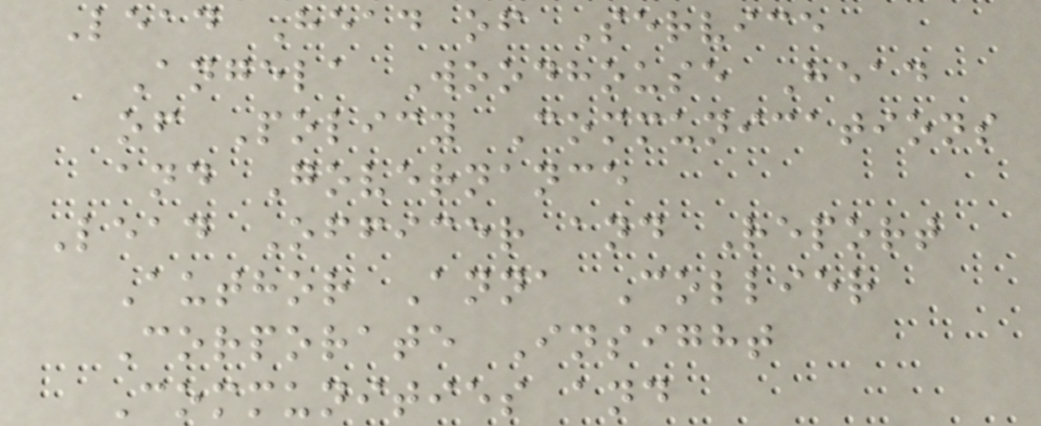Lead Head of Service
Angela Woodhouse Head
of Policy Communications
and Governance
Lead Officer and Report
Author Anna Collier
Corporate Insight
Communities and
